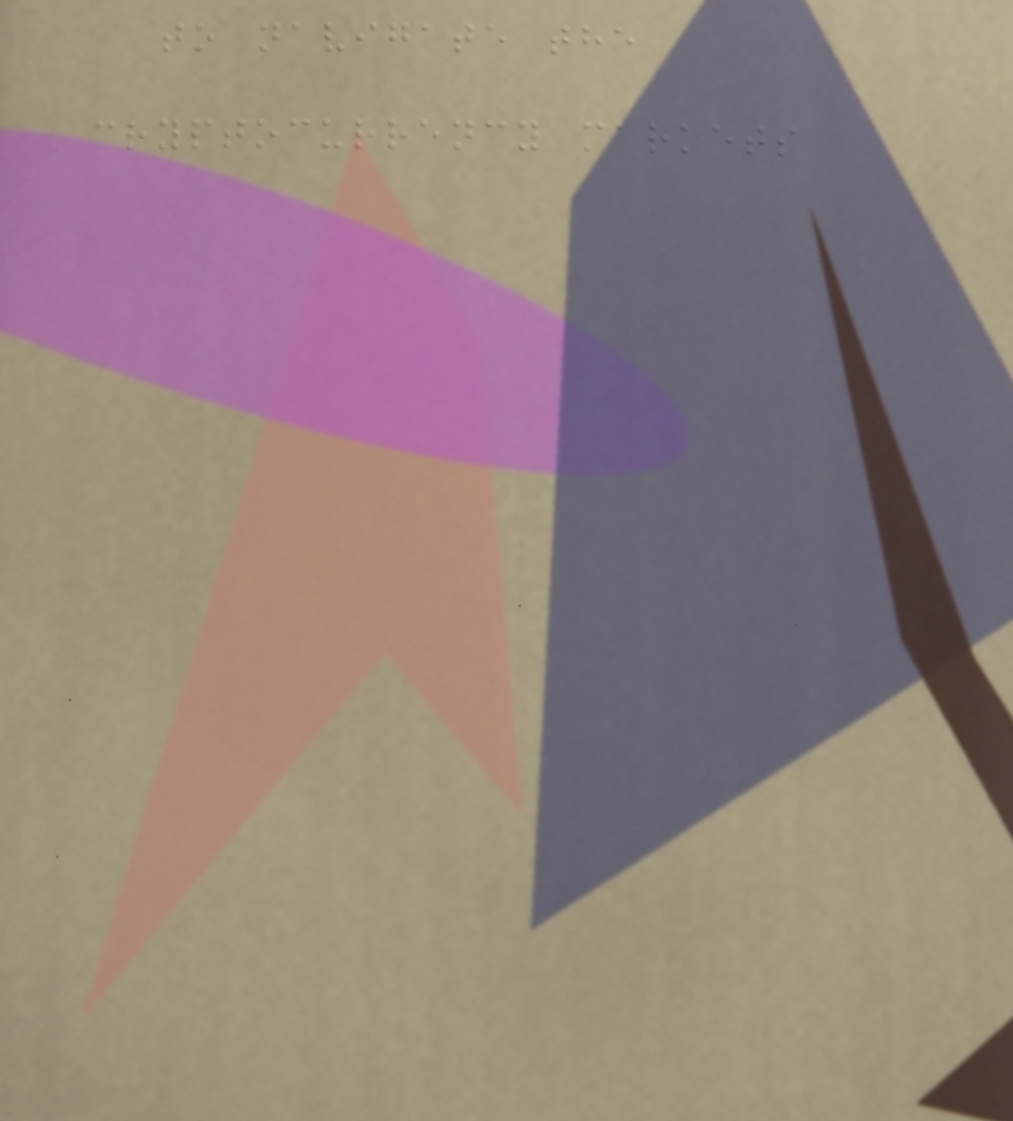to navigate the
cryptocurrency markets
